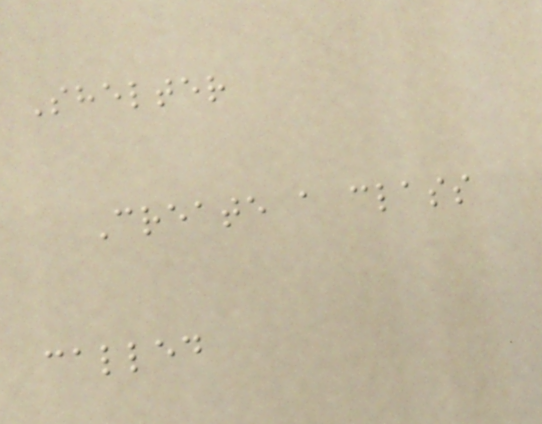Shelter
Create a class
called
